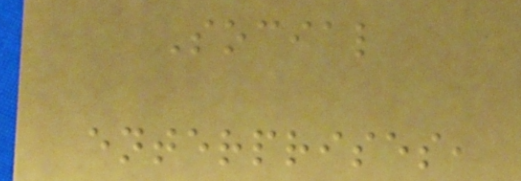Social
enterprises,
